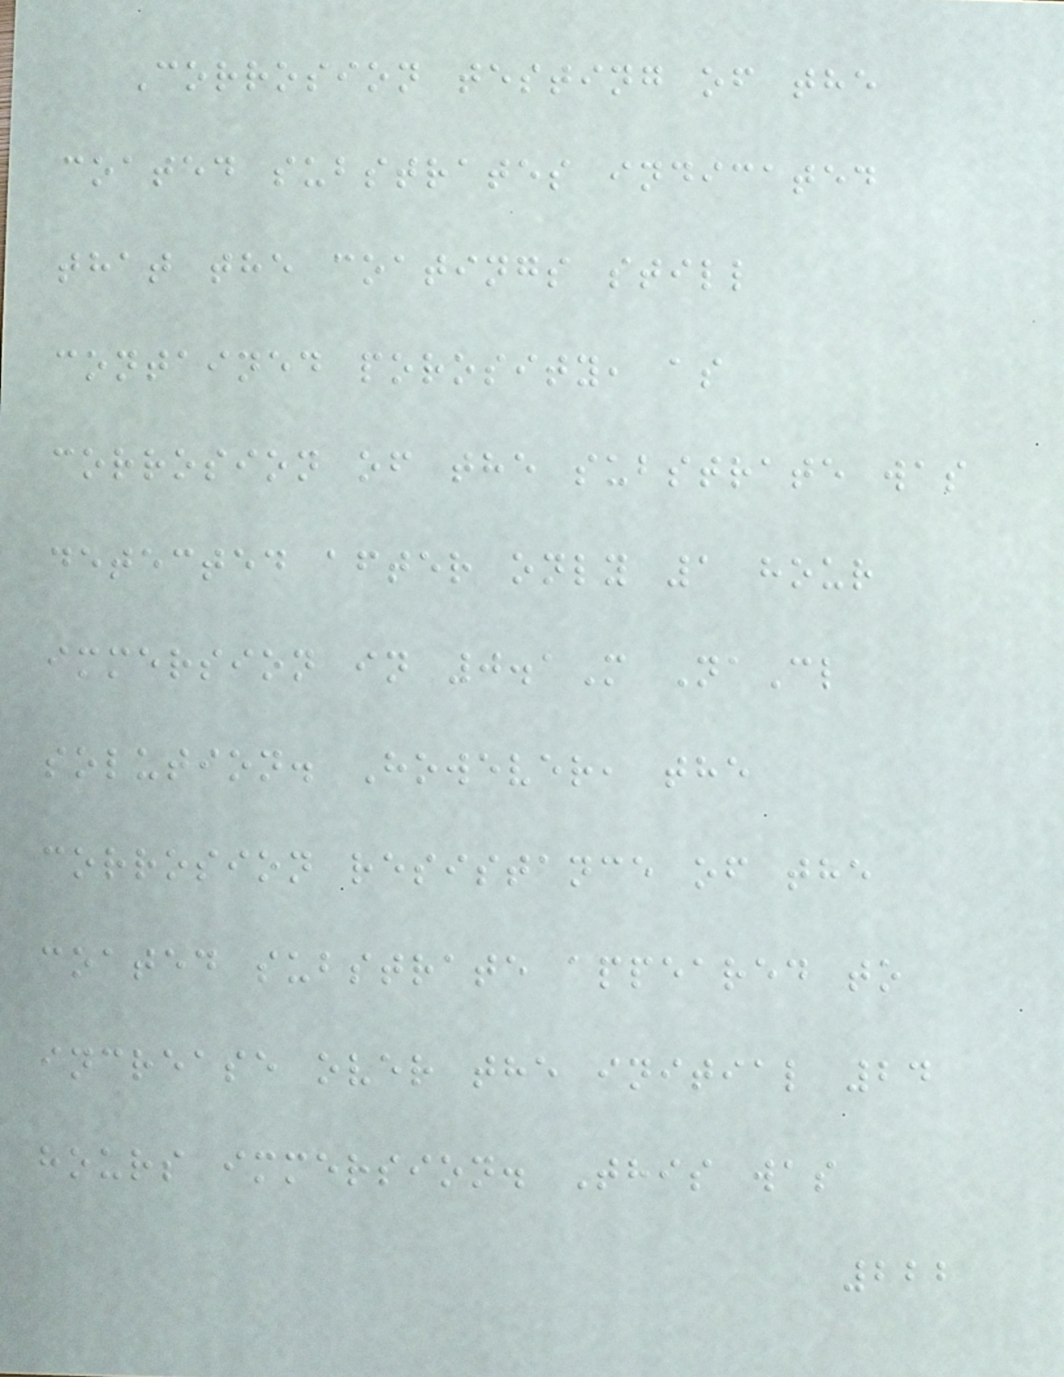Corrosion testing of the
coated substrates indicated
that the coatings still
contained porosity, as
corrosion of the substrate was
detected after only 1 hour
immersion in 0.1M NaCl
solution. However, the
corrosion resistance of the
coated substrate appeared to
increase over the initial 24
hours immersion. This was
222
